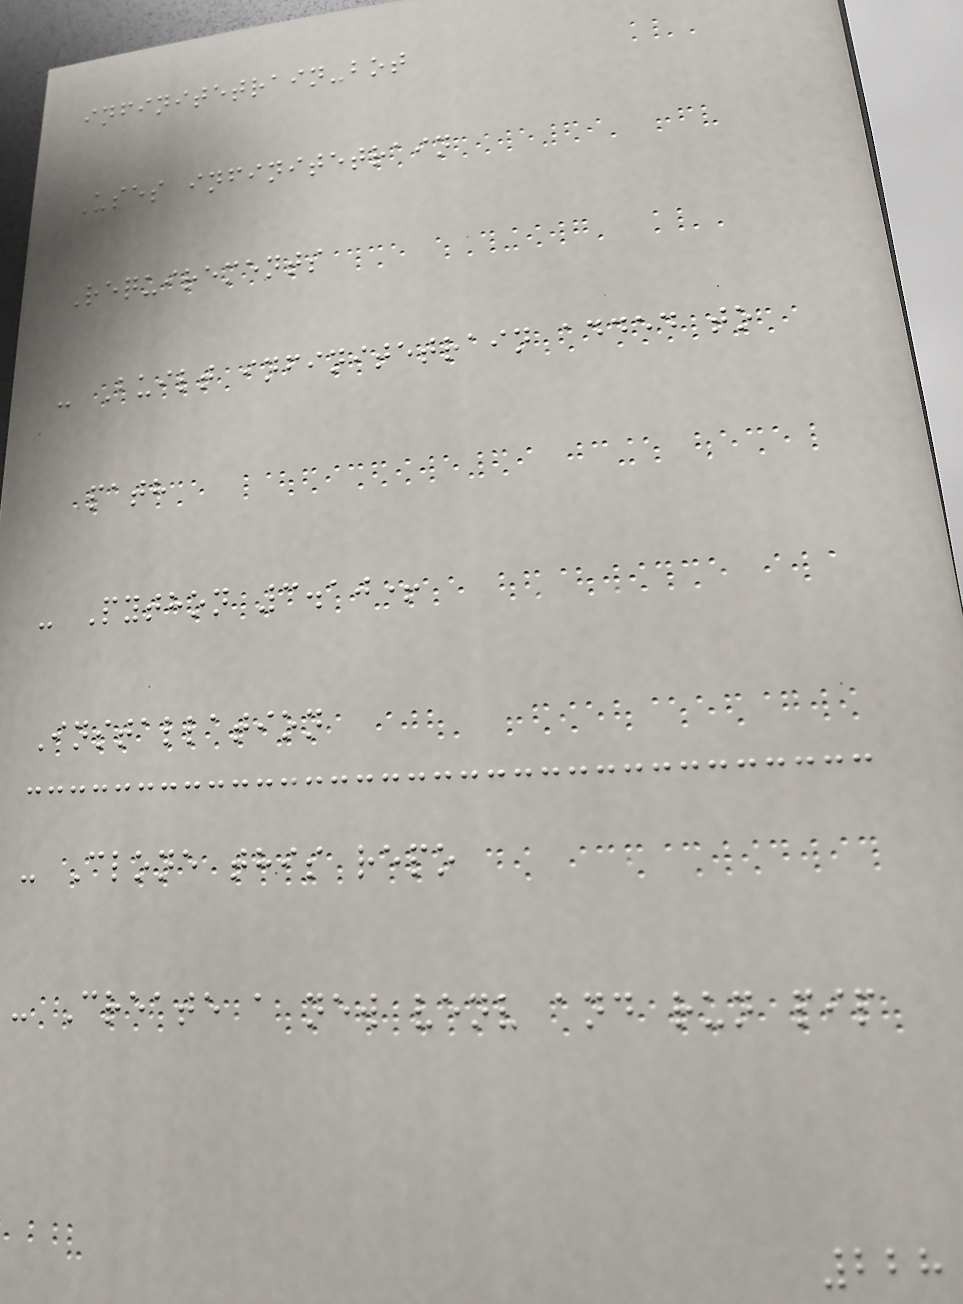infinitetrain-bot
Uses infinitetrain
Requirements
- Built infinitetrain added to
path
- Python 3.10+
Installation
- Clone this repo
- Create a new venv and run pip
228
